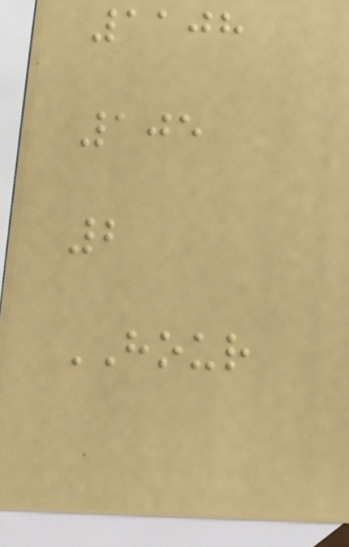1108
105
2
HOUR
